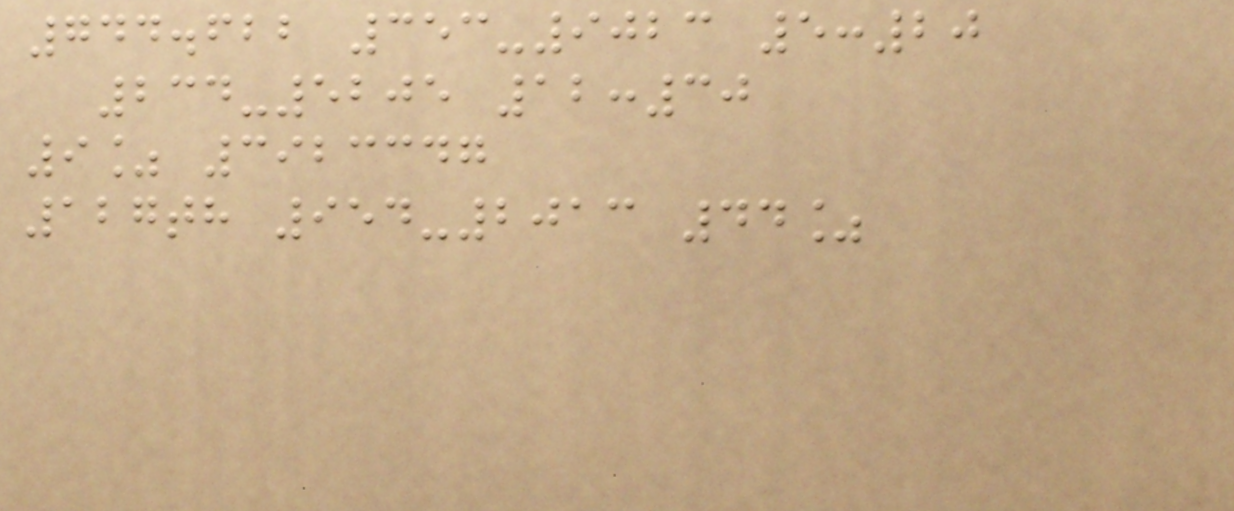744.622 353-9023 5:20
234-5205 12:30
9% 3923347
127th 954-2013 44%
